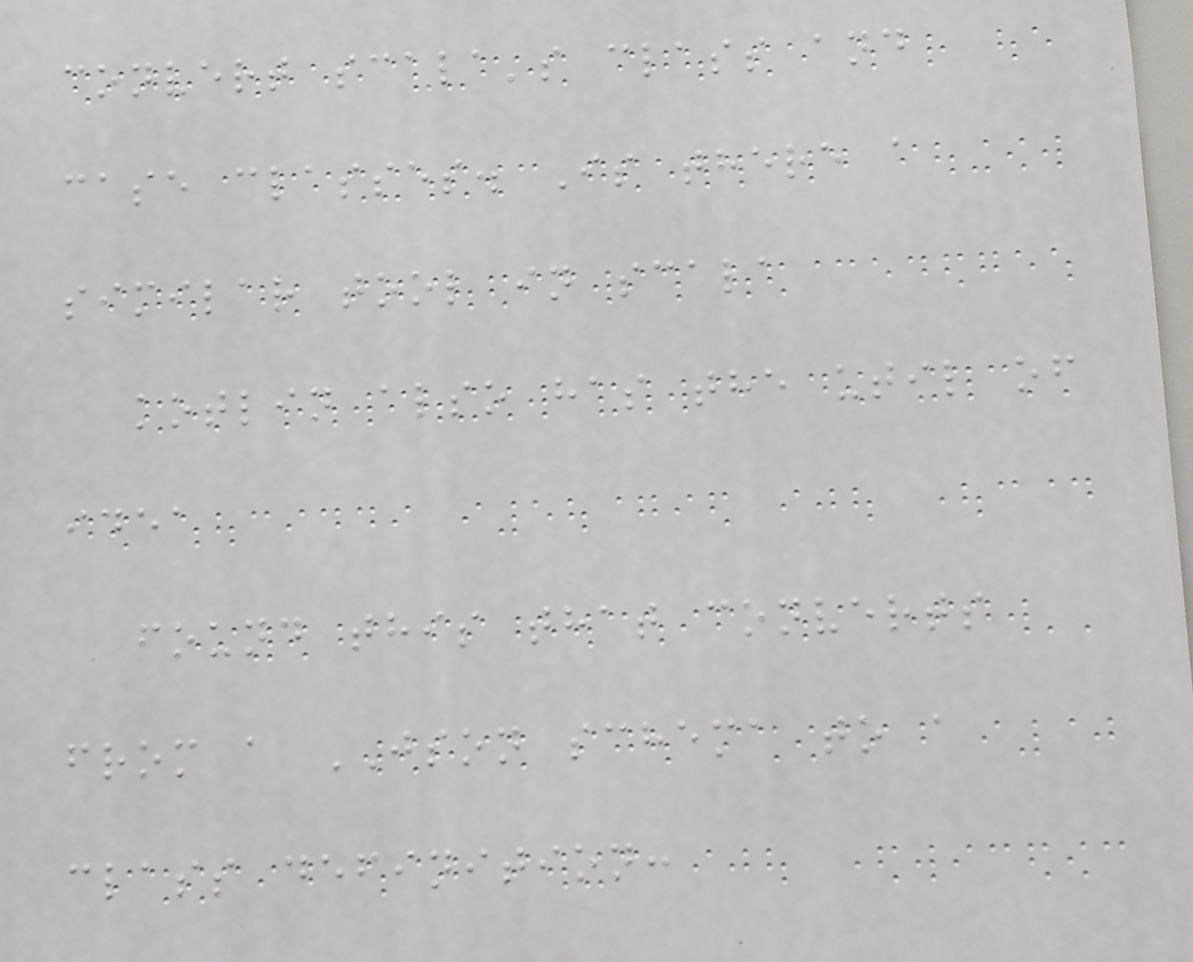convert scala's class and
case classes. Is there a
similar tool in scala
kotlin also has the util of
idea
found this that converts
from a JSON schema to a
class definition:
